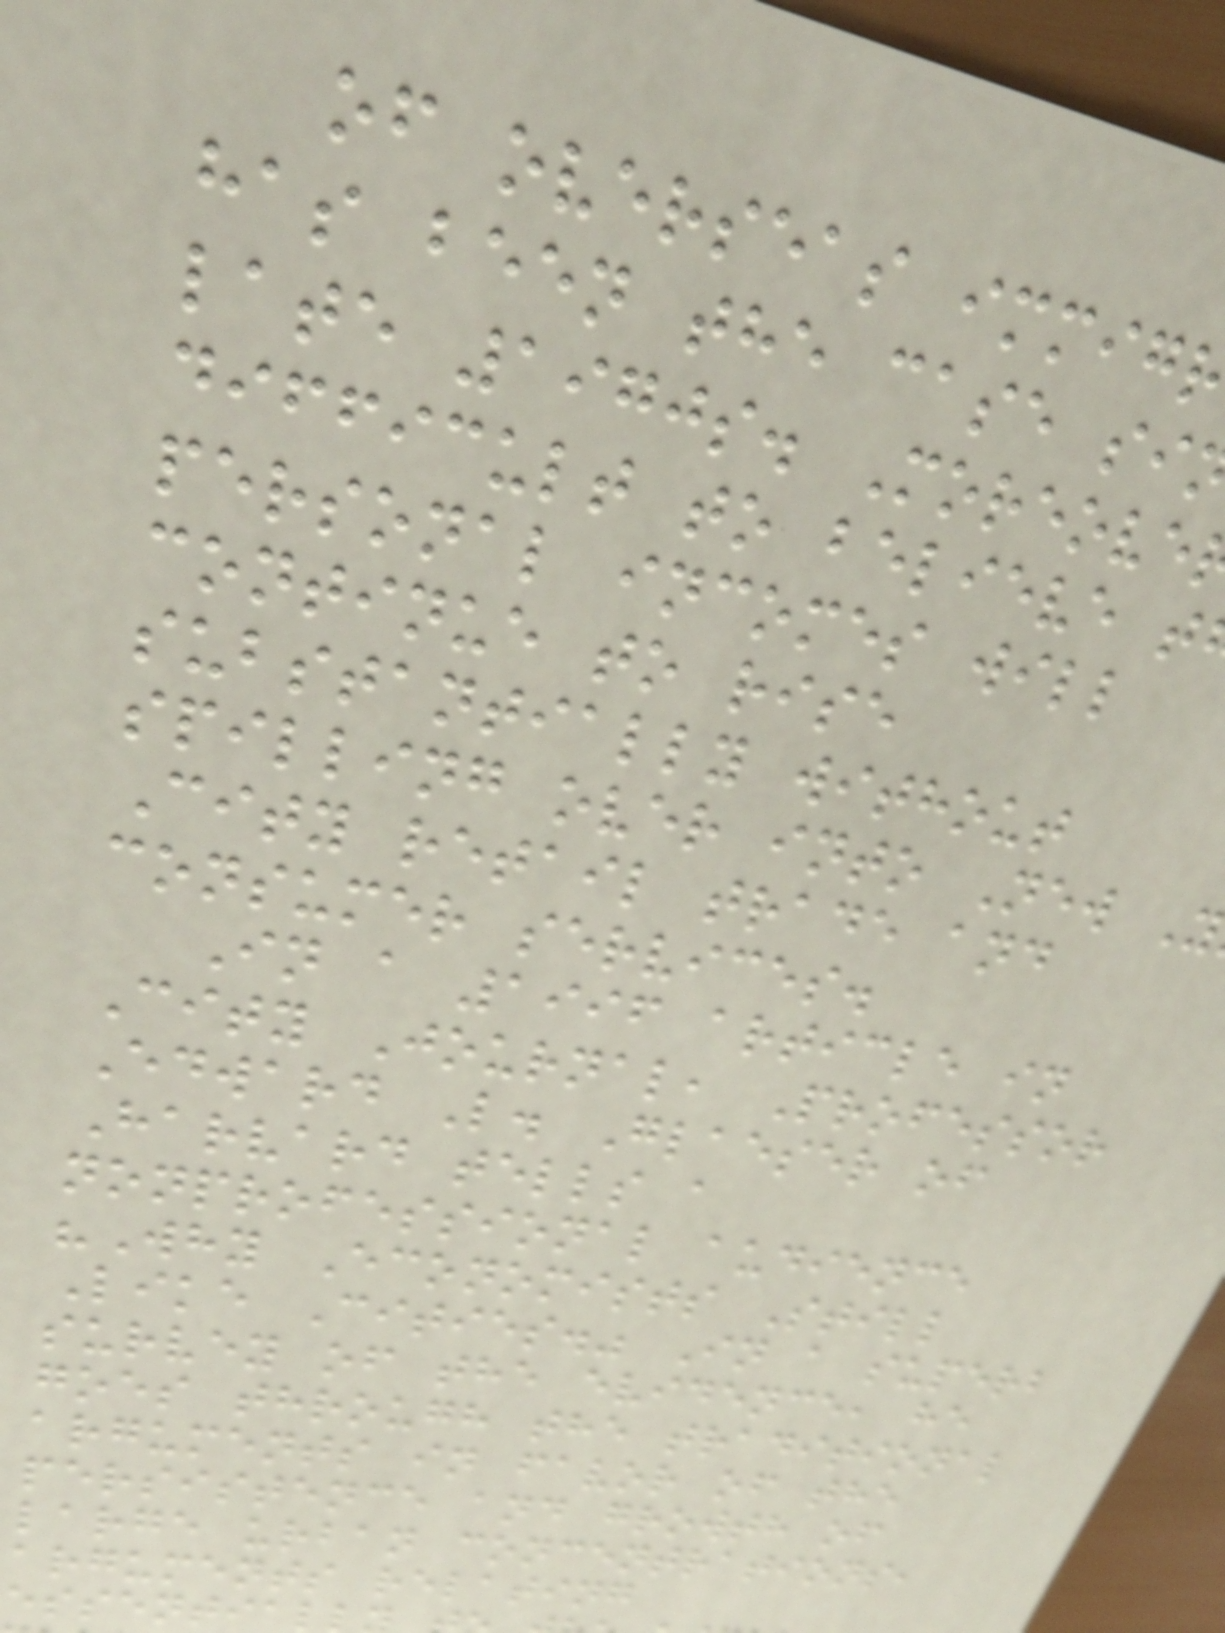of overseas immig
has been the case si
late 1970s. Moreove
difficult to believe t
personal incomes will
continue to rise
substantially without
spilling over into New Y
City retail trade and
consumer services.
In a 1996 article in
City Journal, Professor
Edward L. Glaeser of
Harvard tells a
nonprofessional audience
"Why Economists Still
Like Cities." In a superb
survey of the evidence, he
goes through the traditional
arguments in favor of the
persistence and growth of
large urban concentrations,
arguments relating
essentia
